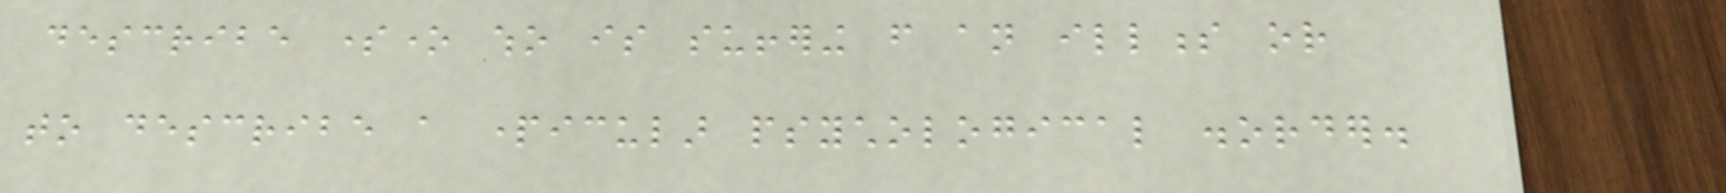describe someone who is suffering from an illness or
to describe a particular psychological disorder.
